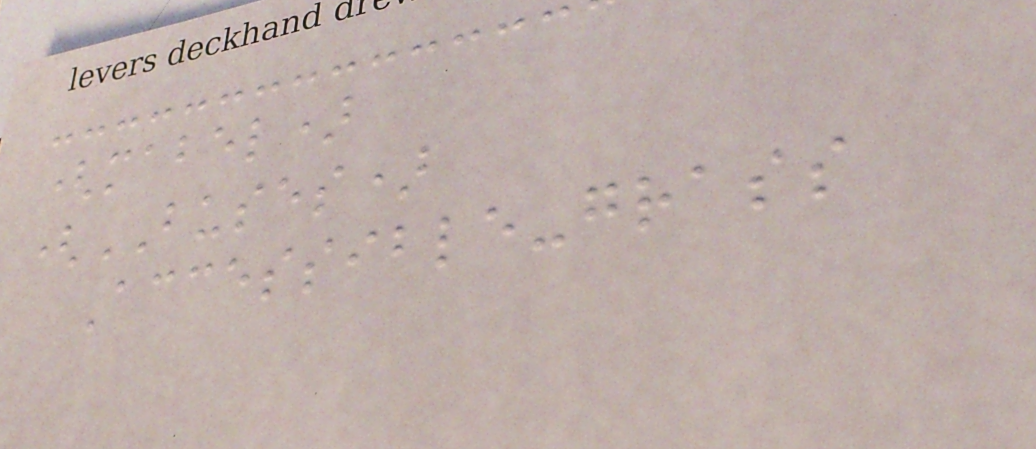(mabel)
(BUSES)
Accessible-grass
